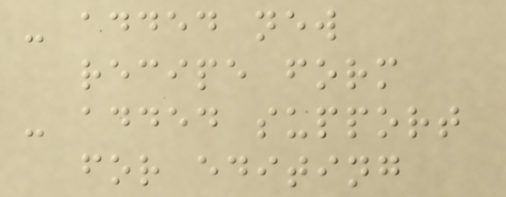- added new
recipe form
- added support
for editing
